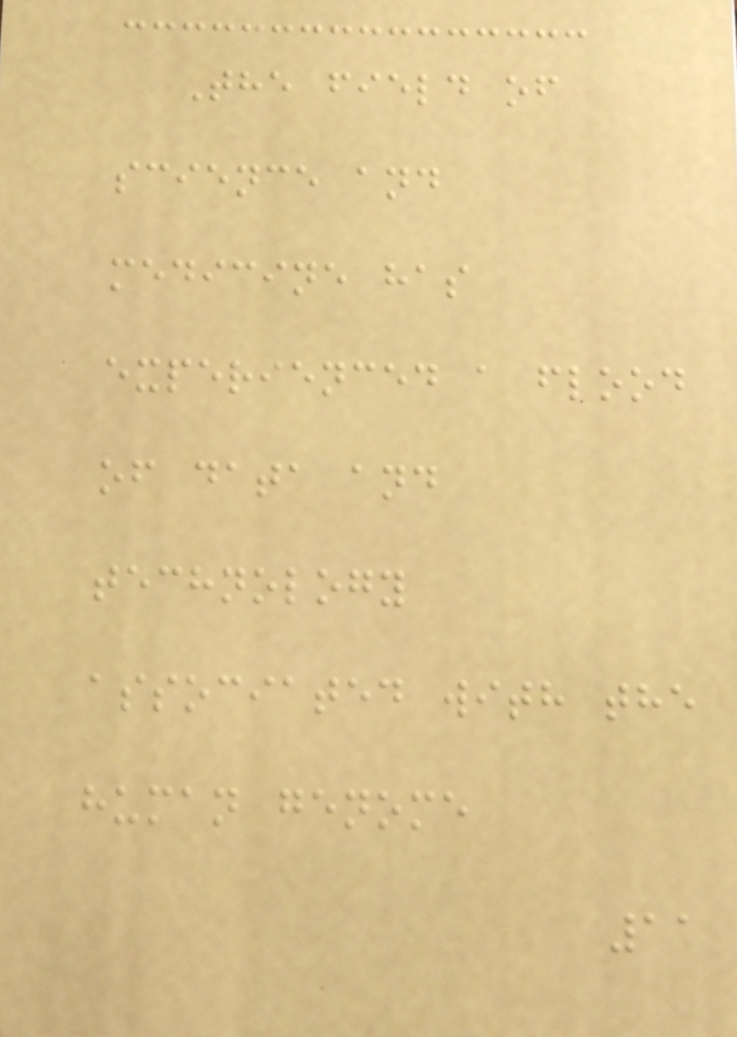The field of
science and
medicine has
experienced a flood
of data and
technology
associated with the
human genome
11
